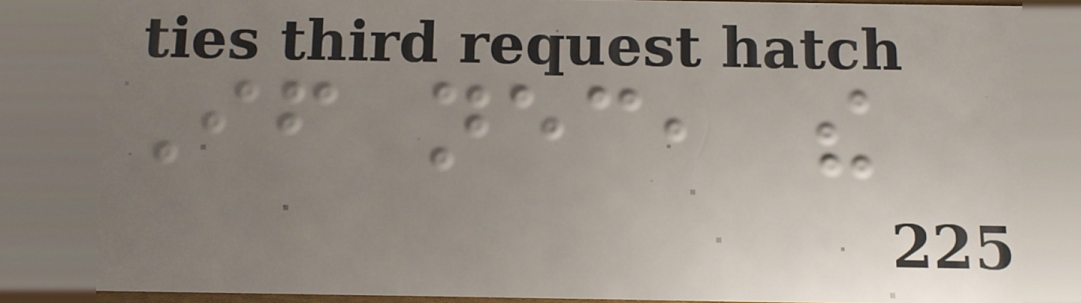If necessary, the
